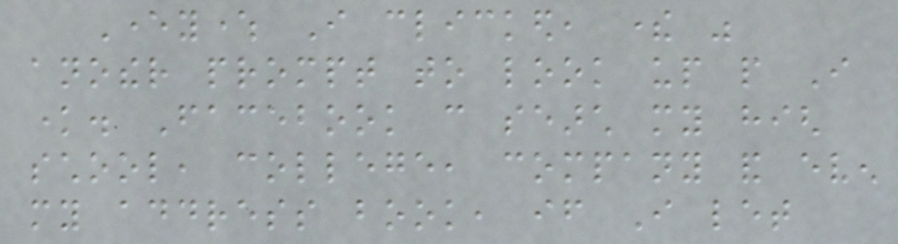Everywhere I clicked, there was
another prompt to look up people I
know. Facebook can search my high
school, college, company and even
my address book, if I let
